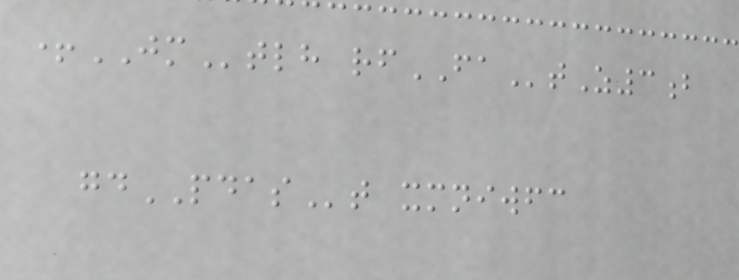+JMtlh rfFAtZ3b
gdPDASt xmniwfc
